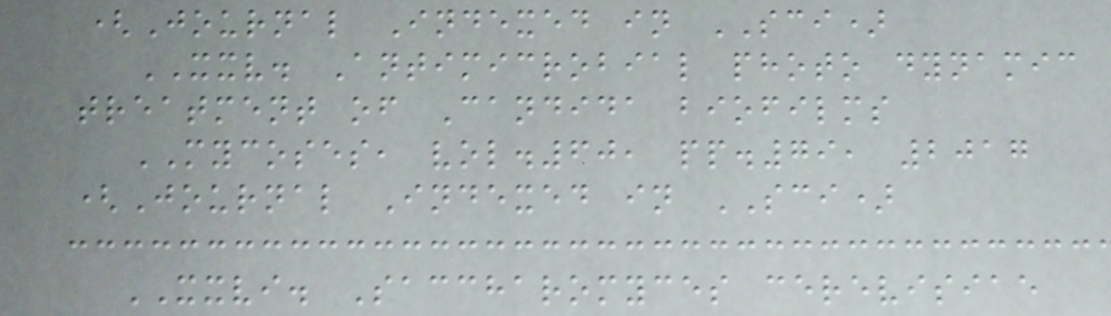(Journal Indexed in SCI)
XXV. Antimicrobial photo dynamic
treatment of Candida biofilms
MYCOSES, vol.60, pp.79, 2017
(Journal Indexed in SCI)
XXVI. Saccharomyces cerevisiae
